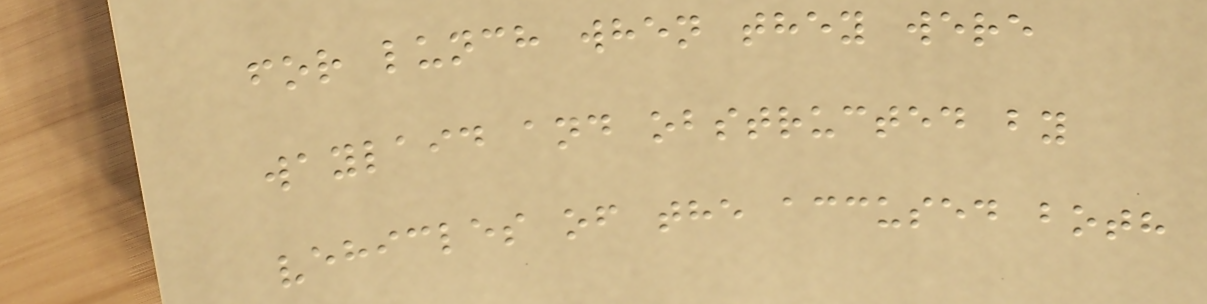for lunch when they were
waylaid and obstructed by
vehicles of the accused both
